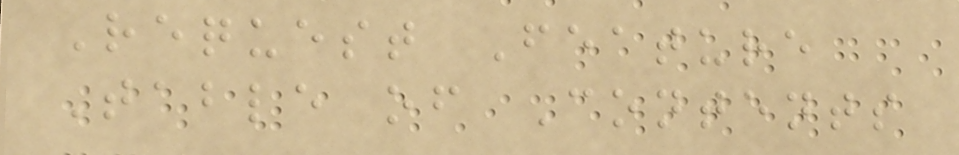Request Feature
Table of Contents
